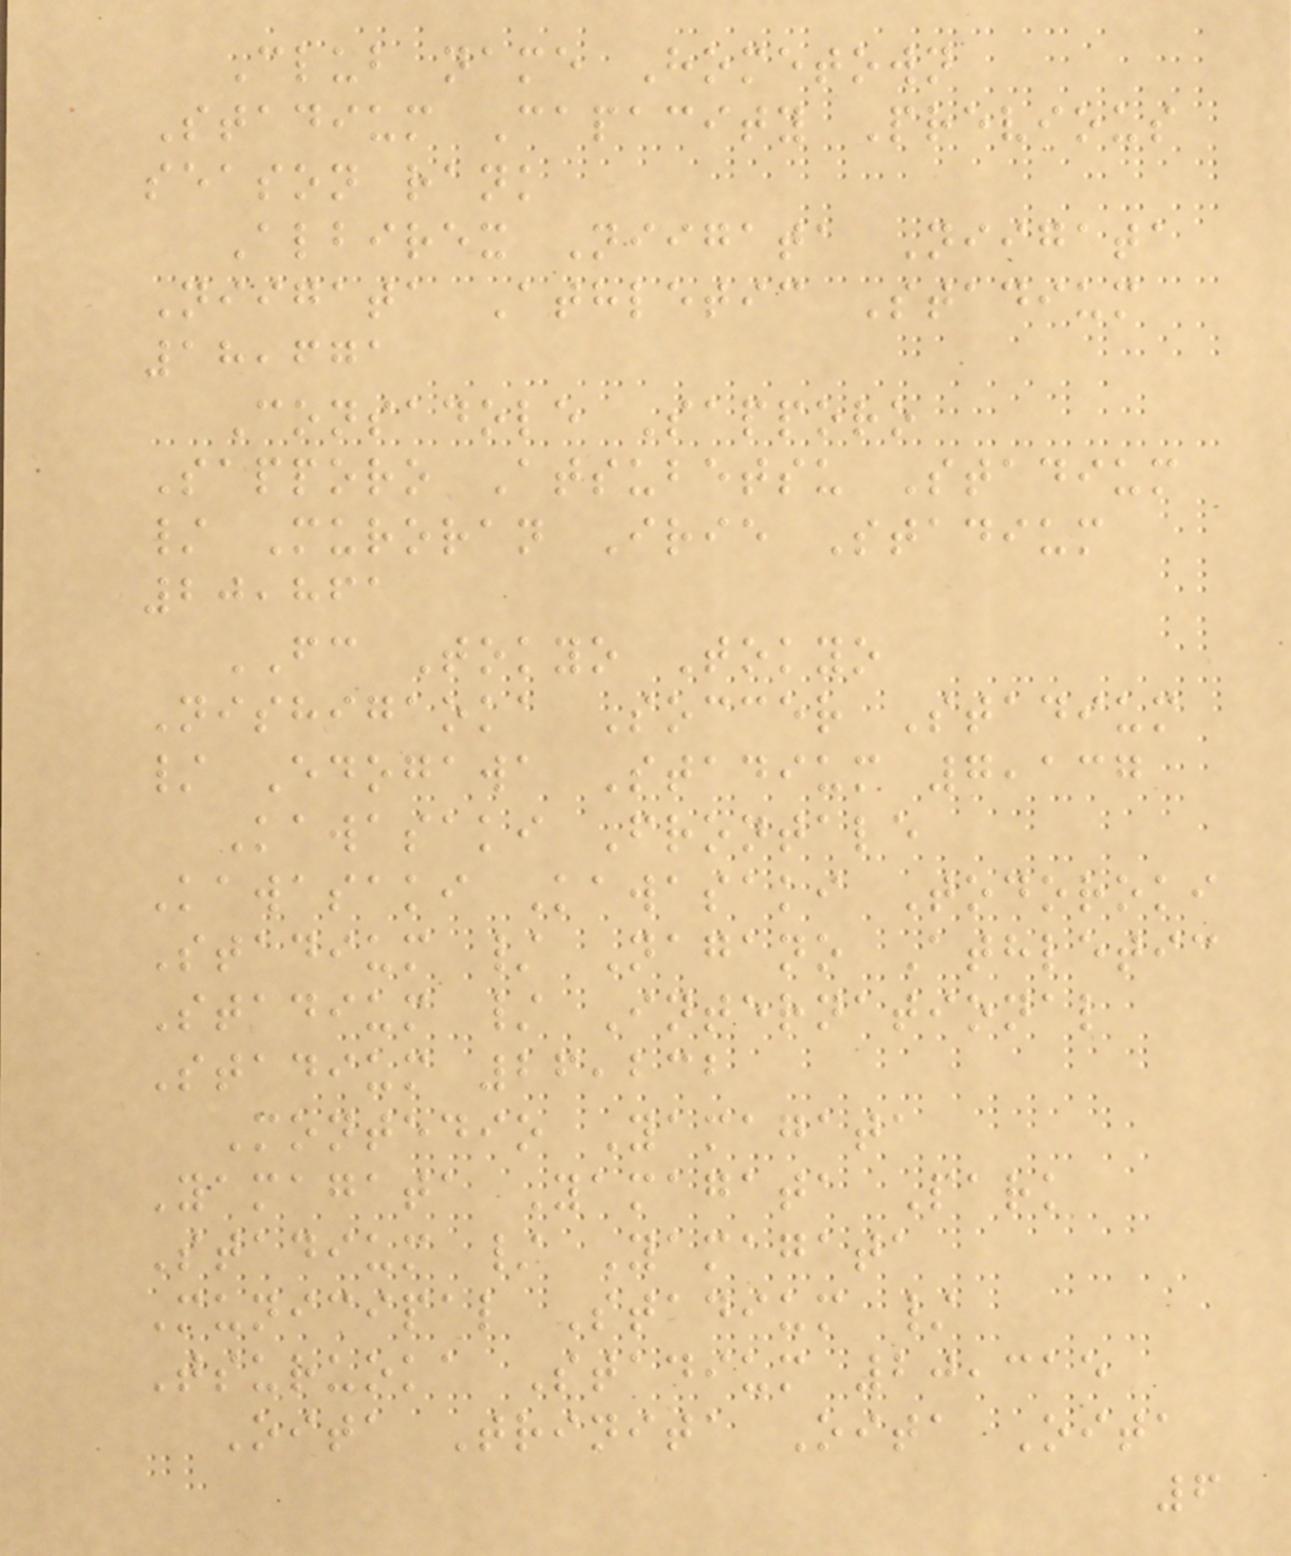Club name Hometown
Stadium Capacity Previous
season rank
Albirex Niigata Niigata
Niigata Athletic Stadium
18,671
Consadole Sapporo
Sapporo Atsubetsu Stadium
/ Muroran Irie Stadium
20,861
FC Tokyo Tokyo
Nishigaoka Soccer Stadium
/ Edogawa Stadium 7,137
Kawasaki Frontale
Kawasaki Kawasaki Todoroki
Stadium / Nagano Athletic
Stadium / International
Stadium 26,232
Montedio Yamagata
Yamagata Yamagata Park
Stadium / Yamagata
Municipal Stadium /
Tsuruoka Stadium 20,315
Oita Trinita Oita Oita
6
